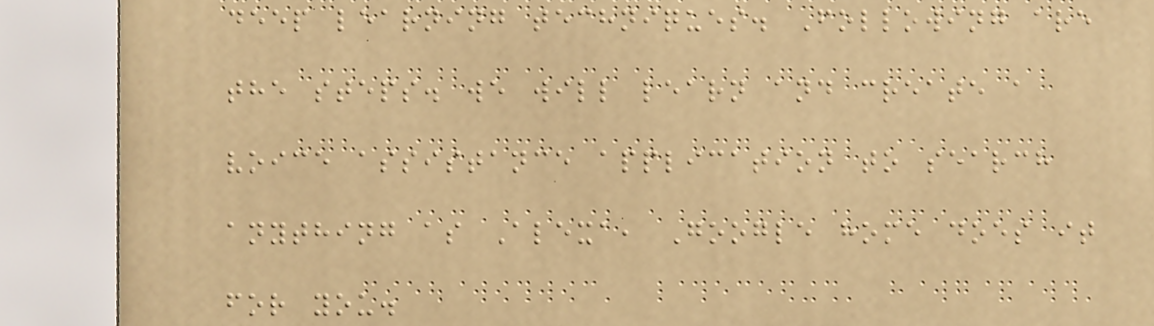deep learning techniques. Following are
the steps. we will learn and create a
voice assistance application to search
anything as Alexa, Google home does it
for you.
